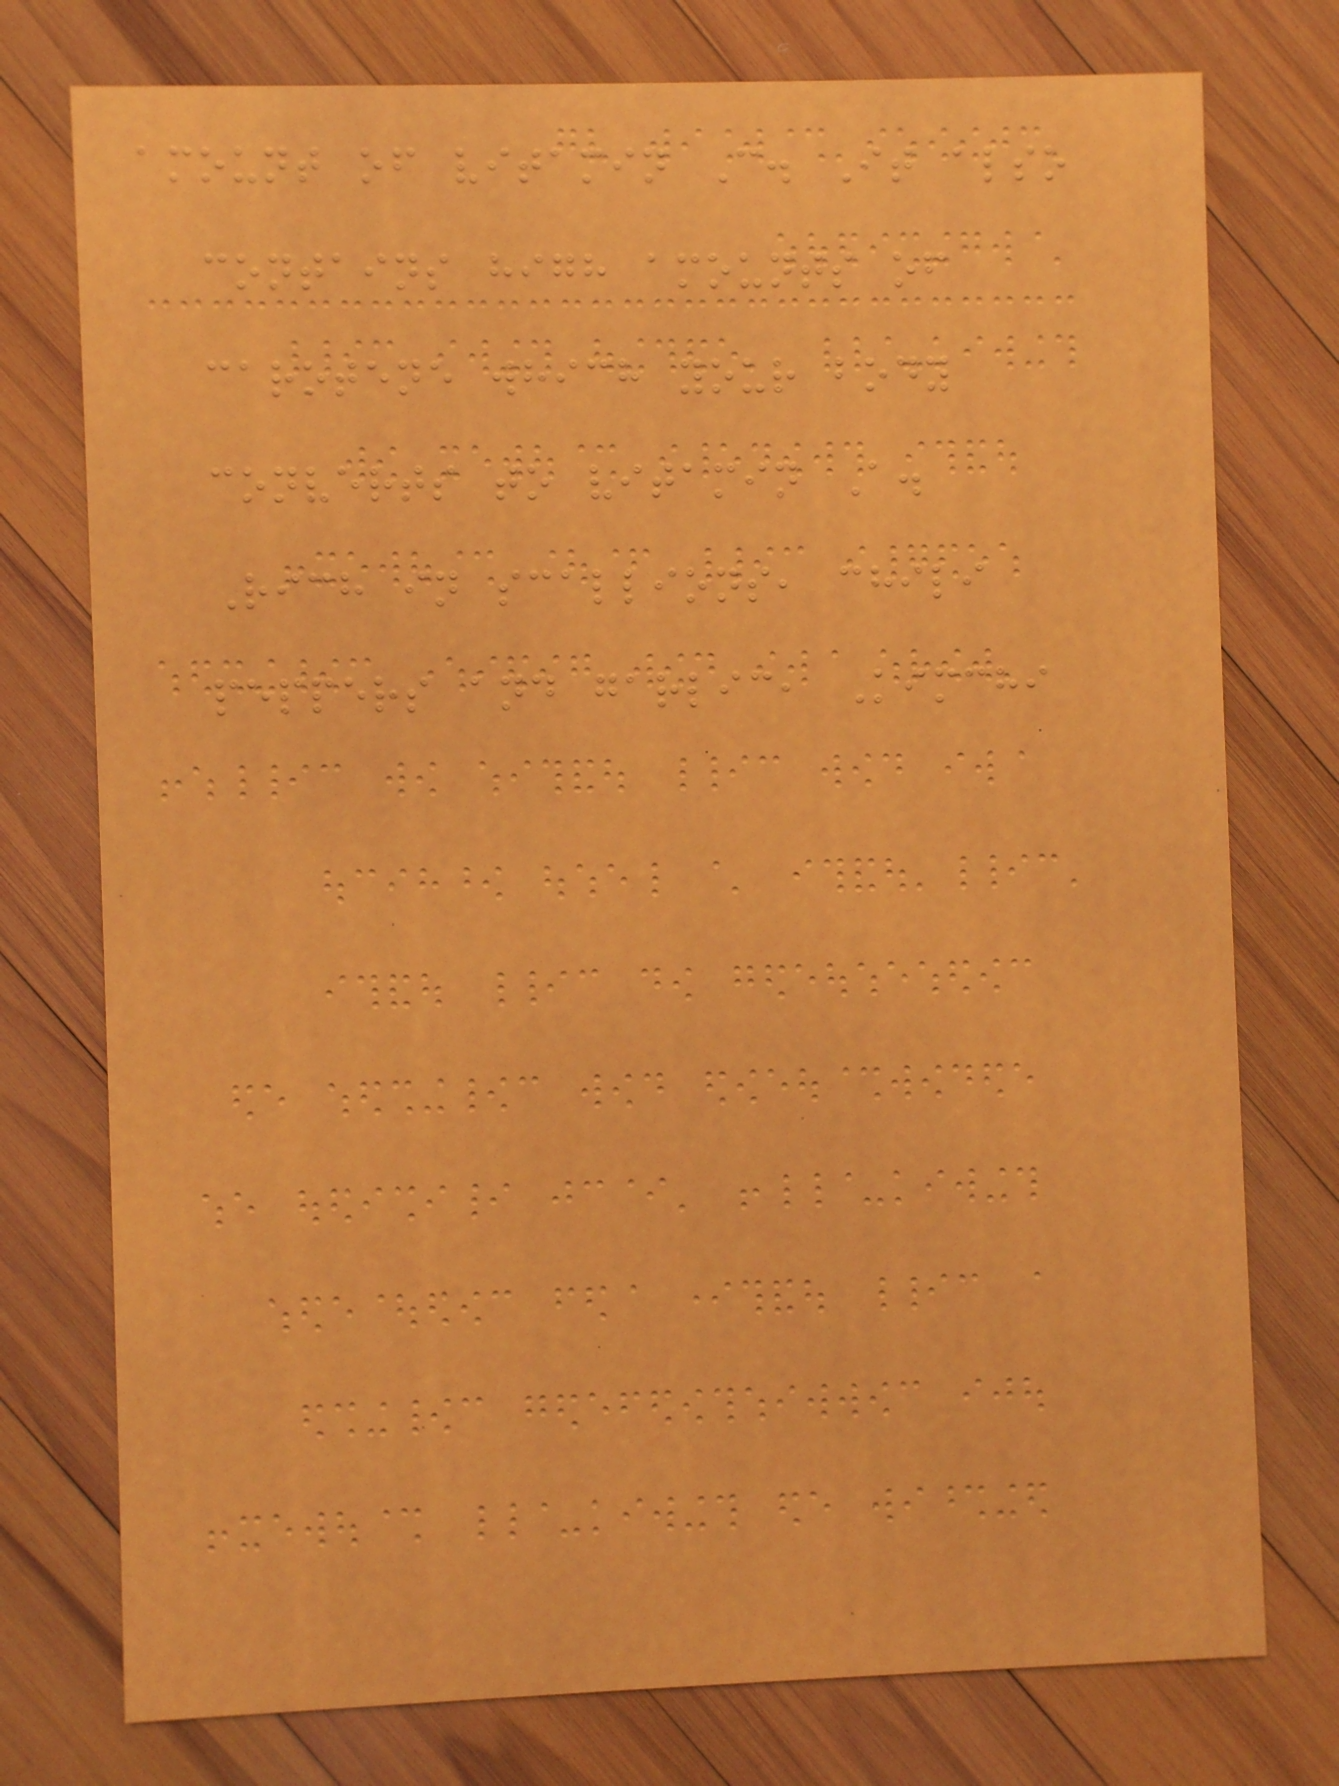amount of vitamin C. It also
contains high amounts of
carotene which your body
converts to vitamin A.
Rich in scallions, chili
peppers and garlic, Kimchi
